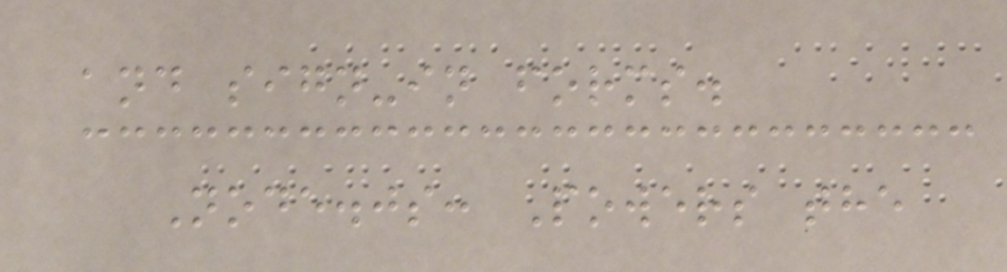and sign-in forms.
Node.js: Powers the
